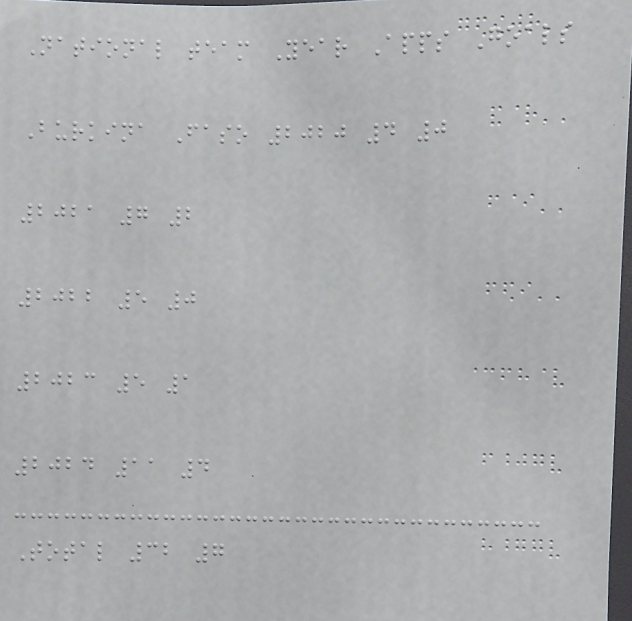National team Year Apps Goals
Burkina Faso 2020 4 0
2021 7 2
2022 5 0
2023 5 1
2024 11 4
Total 32 7
